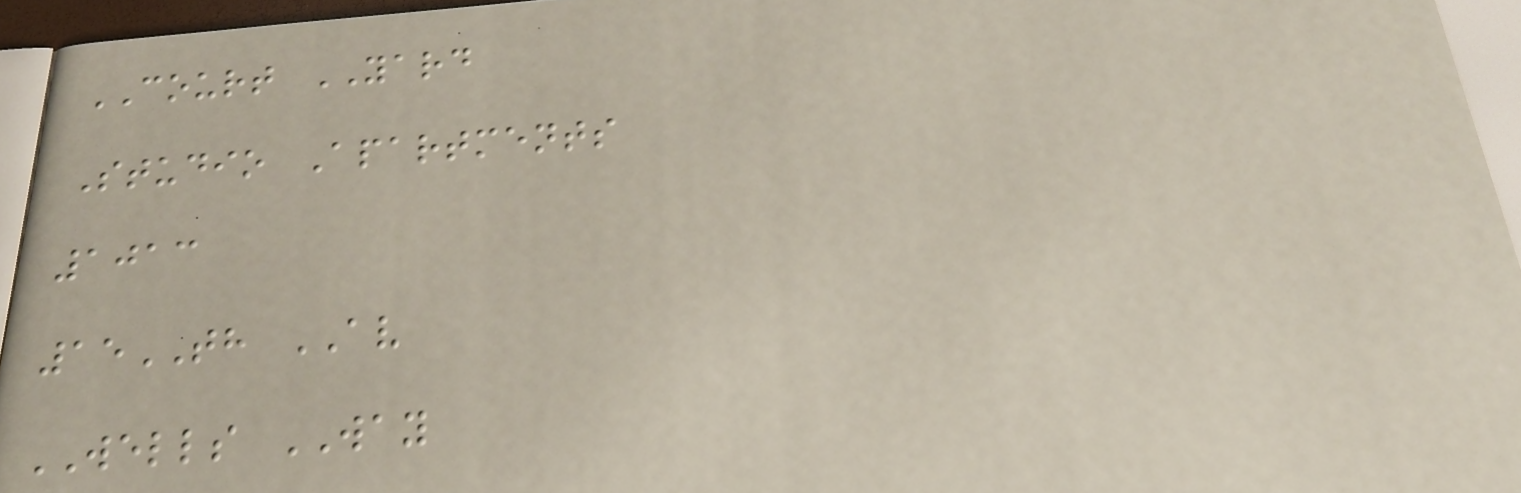COURT YARD
Studio Apartments
1013
15TH AV
WELLS WAY
